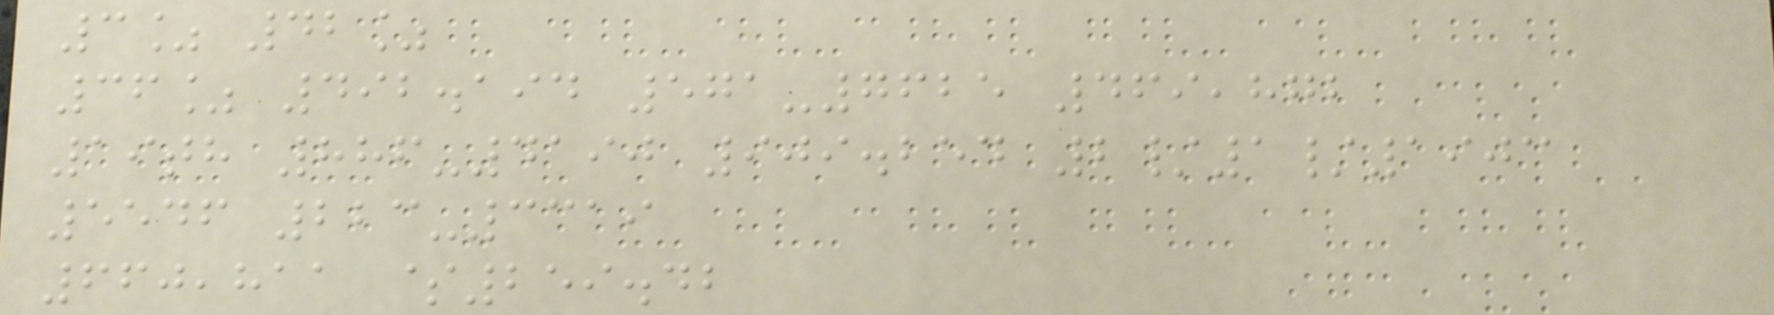3% 42%
36% 492.194 571-7625 469,872
19th 886-4190 909.254 2/1/1903
5546 223-3319
660,811 $259.42
